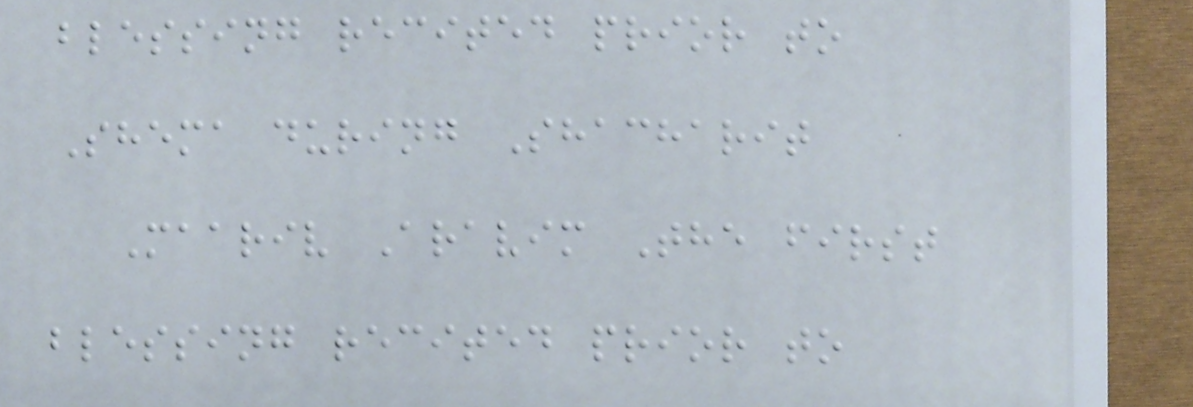blessing recited prior to
Shema during Shacharit
Maariv Aravim The first
blessing recited prior to
